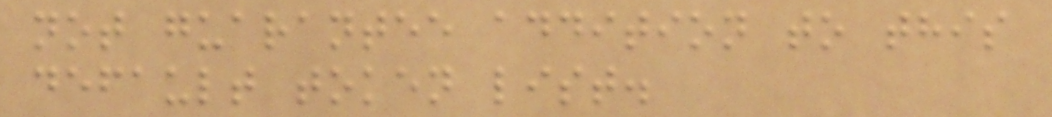not guarantee addition to this
default token list.
